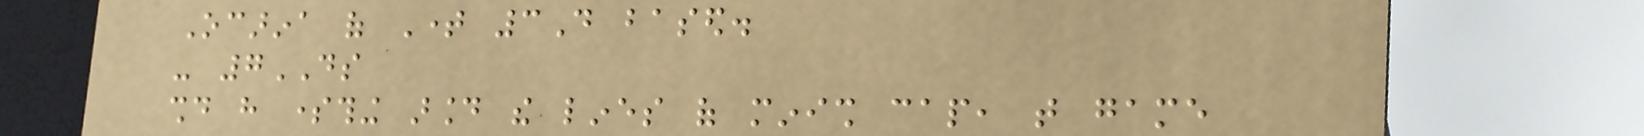Ocarina of Time 3D based.
- 7DS
should have something around the lines of minish cap, that game
